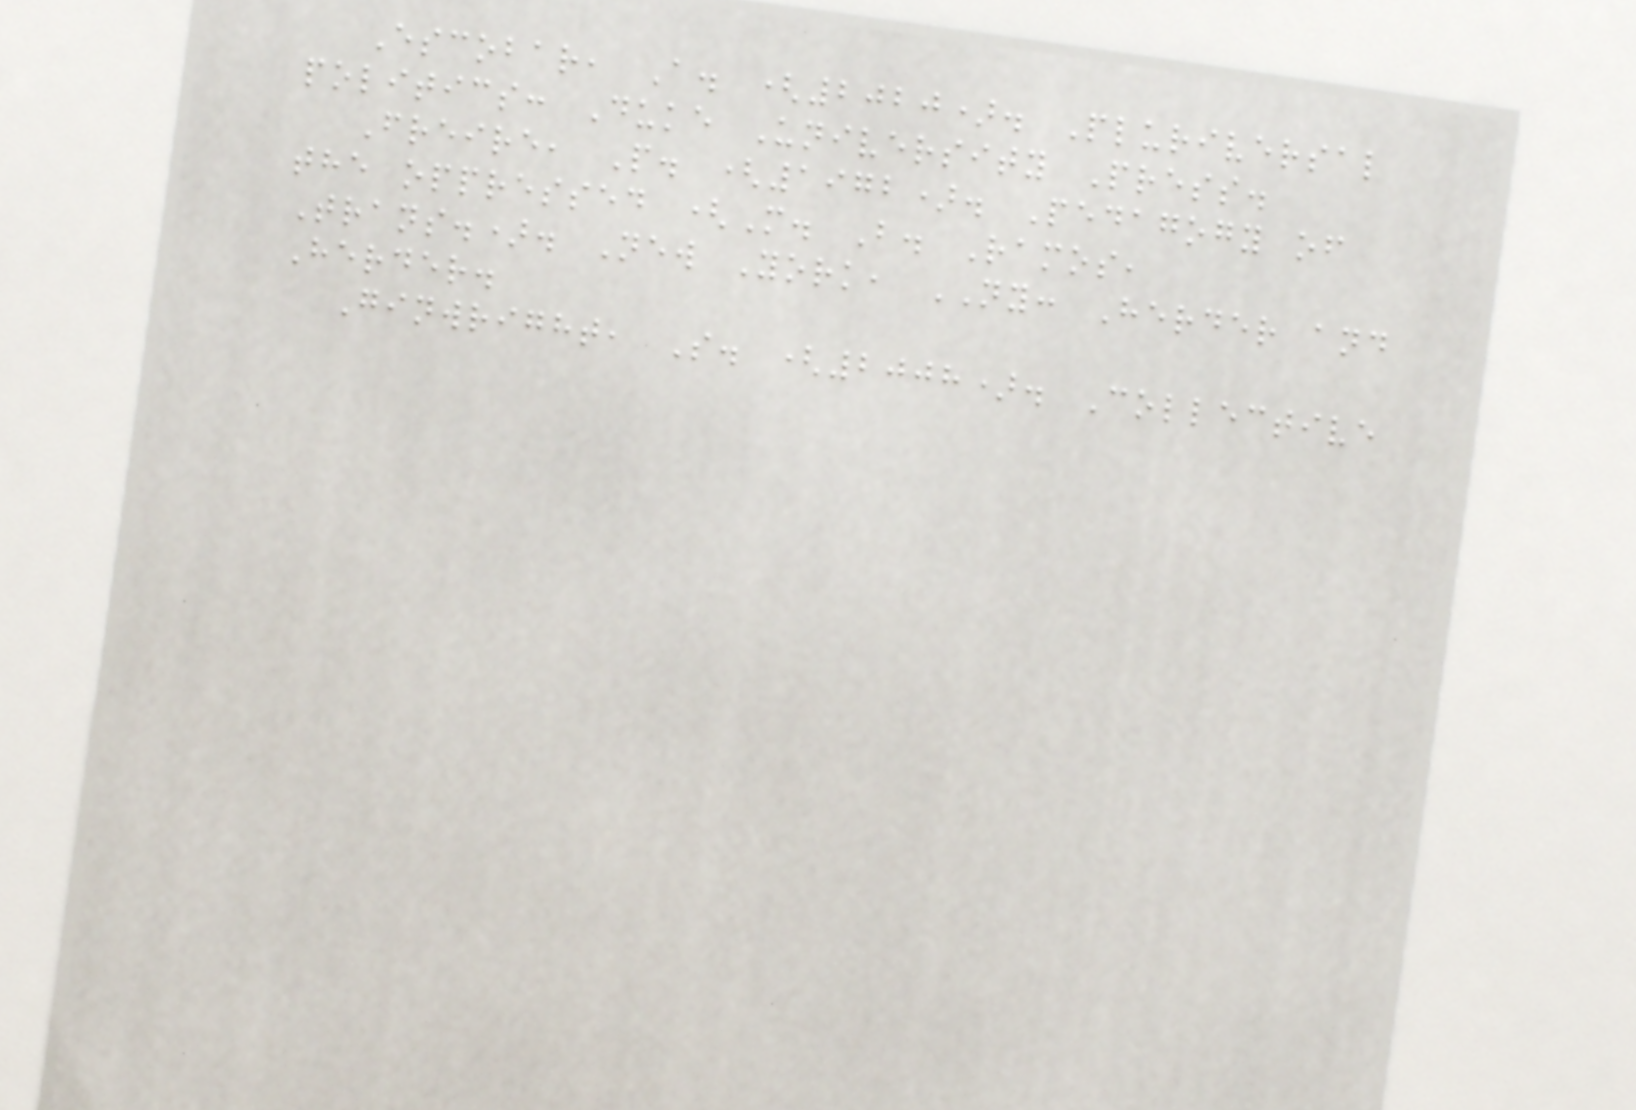Escobar, A. (2020). Pluriversal
politics: Duke University Press.
Freire, P. (1972). Pedagogy of
the oppressed (M. B. Ramos,
Trans.). New York, NY: Herder and
Herder.
Ginwright, S. (2008). Collective
